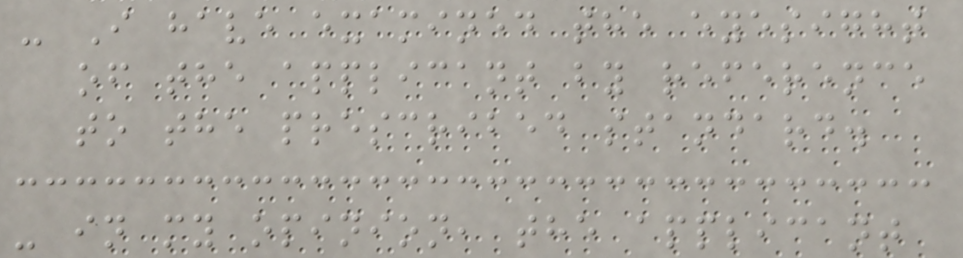- I have examined the eyesight
of the applicant by reference
to the prescribed standard.
- in my opinion, the applicant
